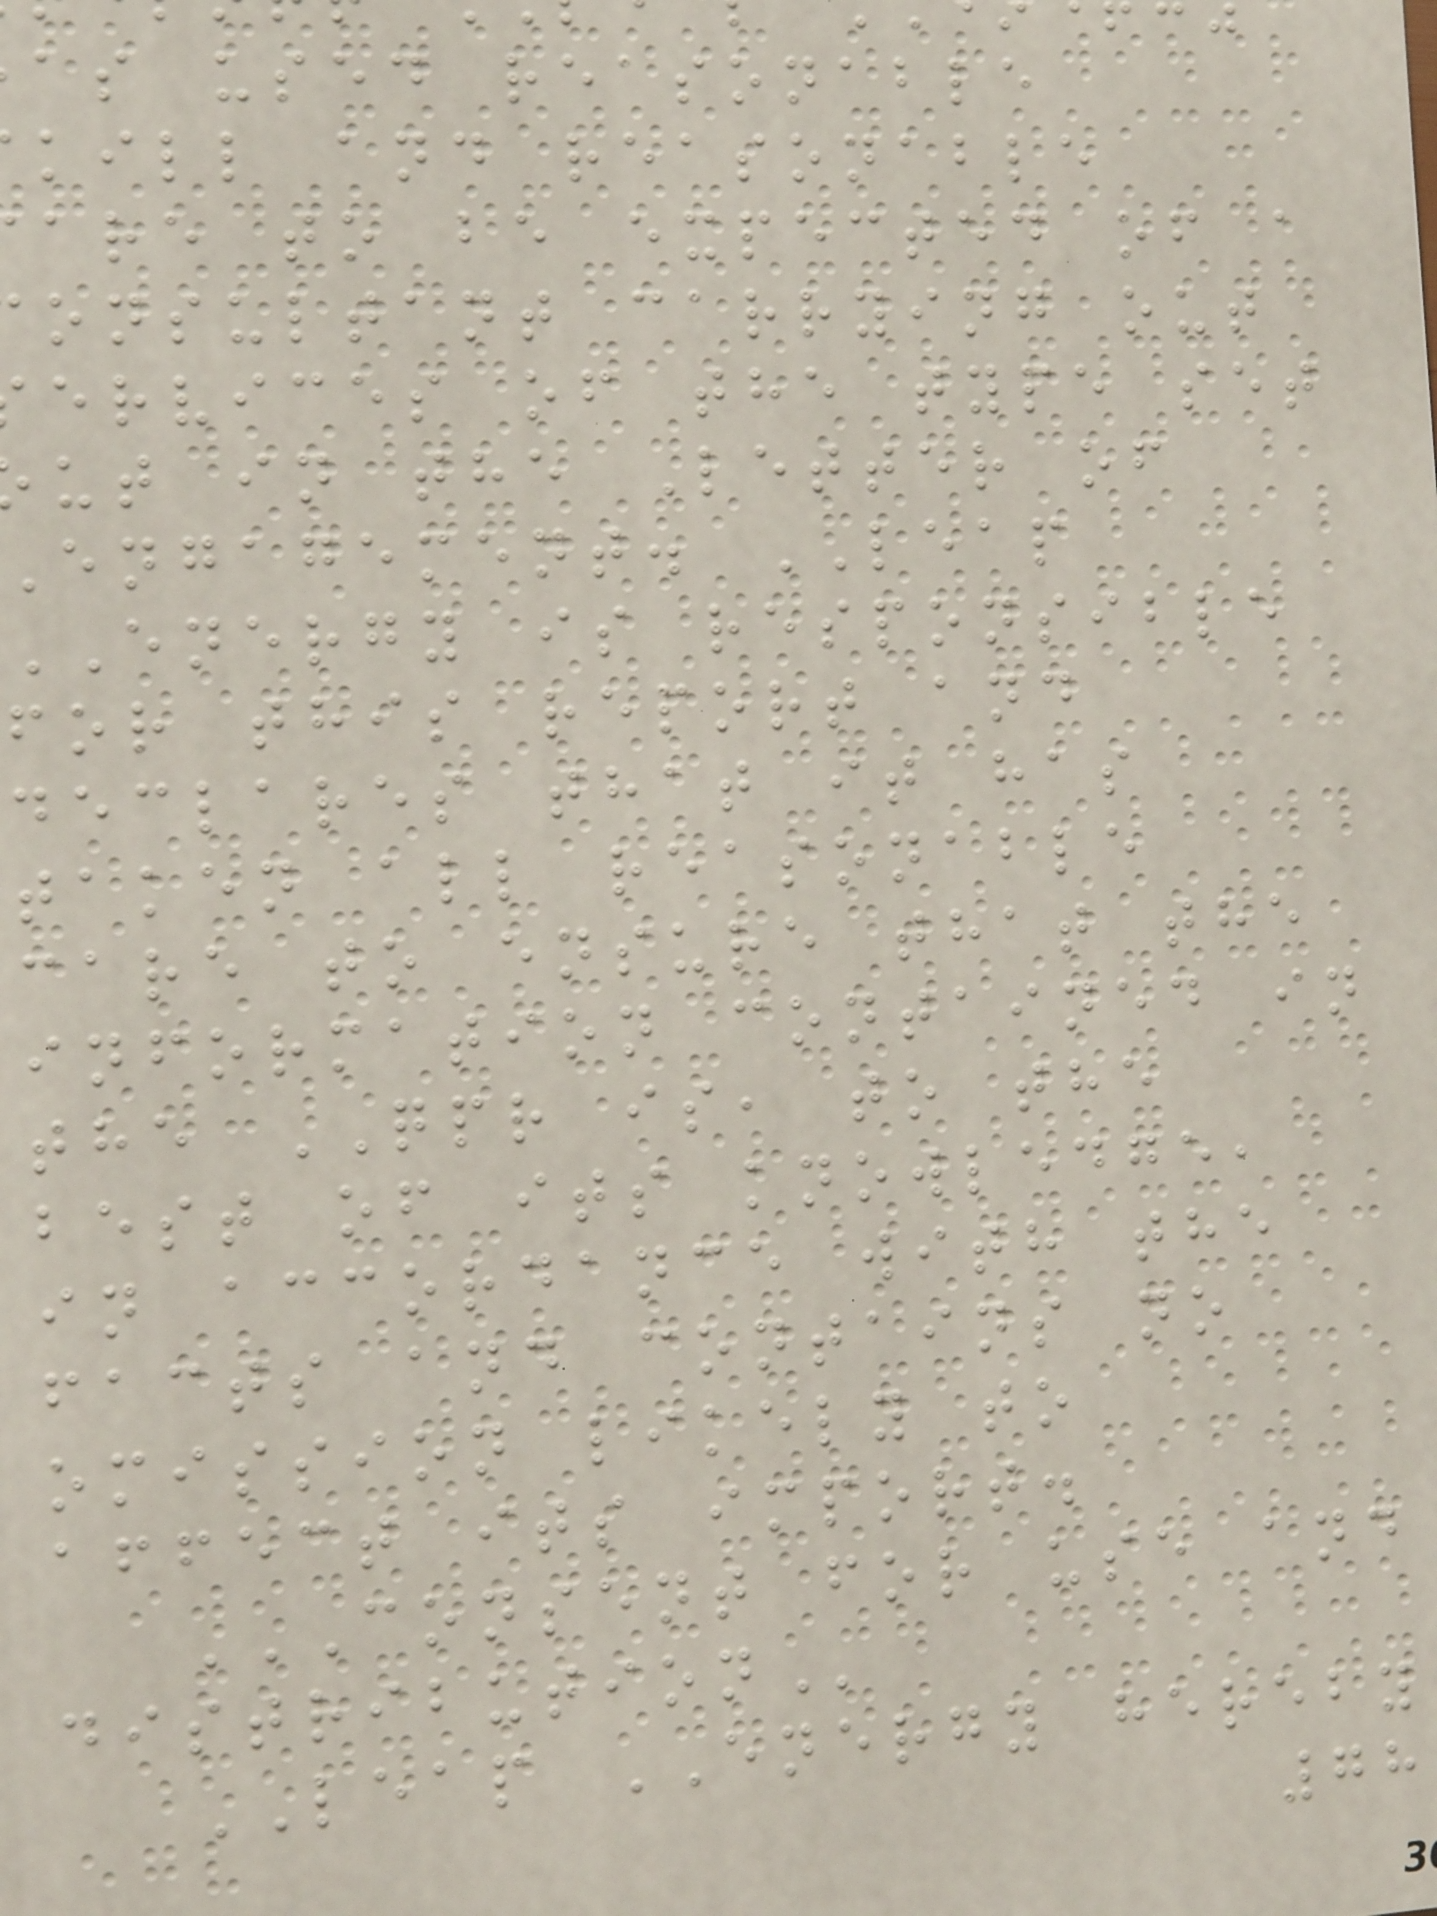as used reasonable
kill and reasonable
are to be expected of a
onsultant carrying out
ervices of the type set
ut in the Letter of
engagement. LEAP
ENERGY is responsible
for this report and
declares that it has
taken all reasonable
care to ensure that the
information contained in
the QPR is, to the
best of its knowledge,
in accordance with the
facts and contains no
omission likely to
affect its import.
CONSENT FOR USE AND
LEAP ENERGY hereby
78
